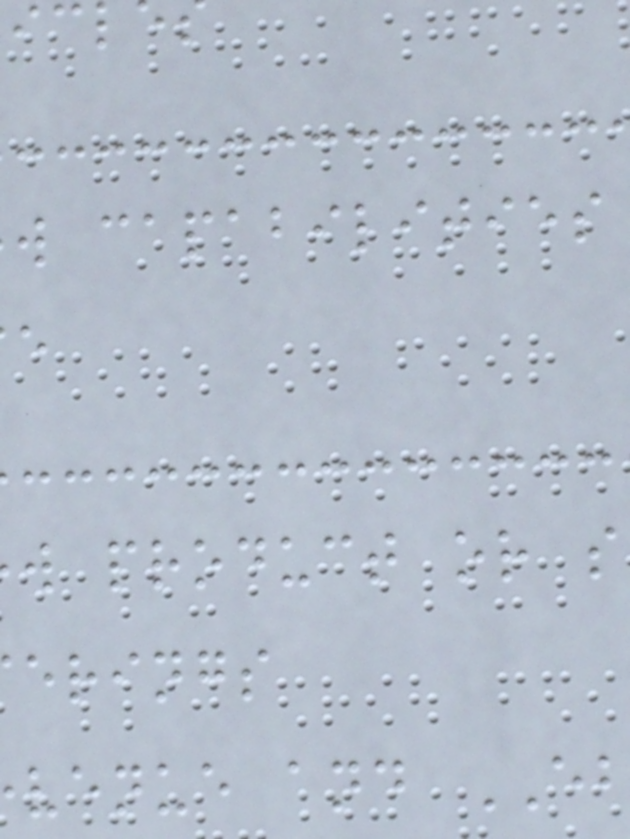w capabilities
w product or s
erings
venue and
